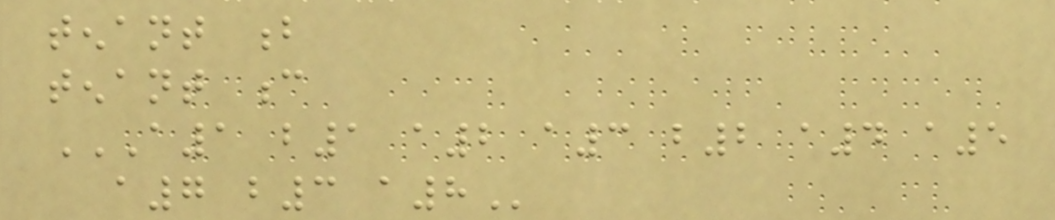tenant b
tenant c
A1 B1 A2 A3 B2 A4 A5
A7 B3 A8
